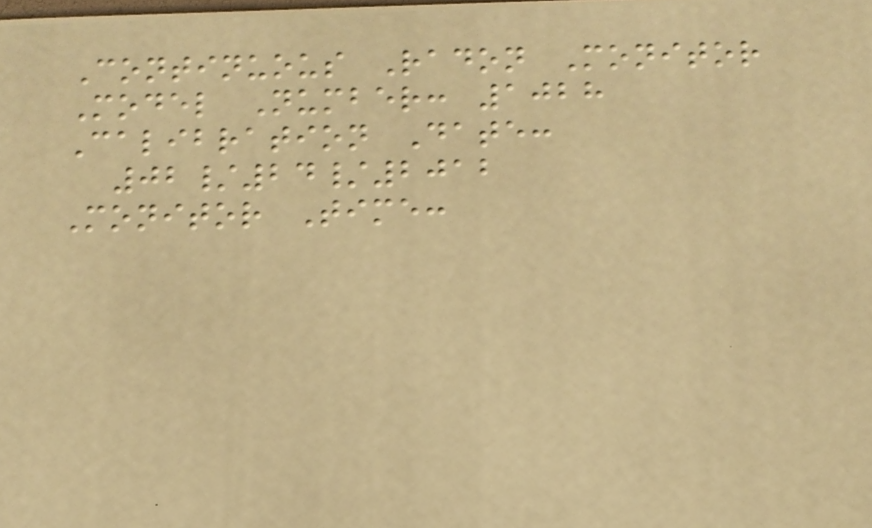Continuous Radon Monitor
Model Number: 1028
Calibration Date:
02/24/2012
Monitor Time:
